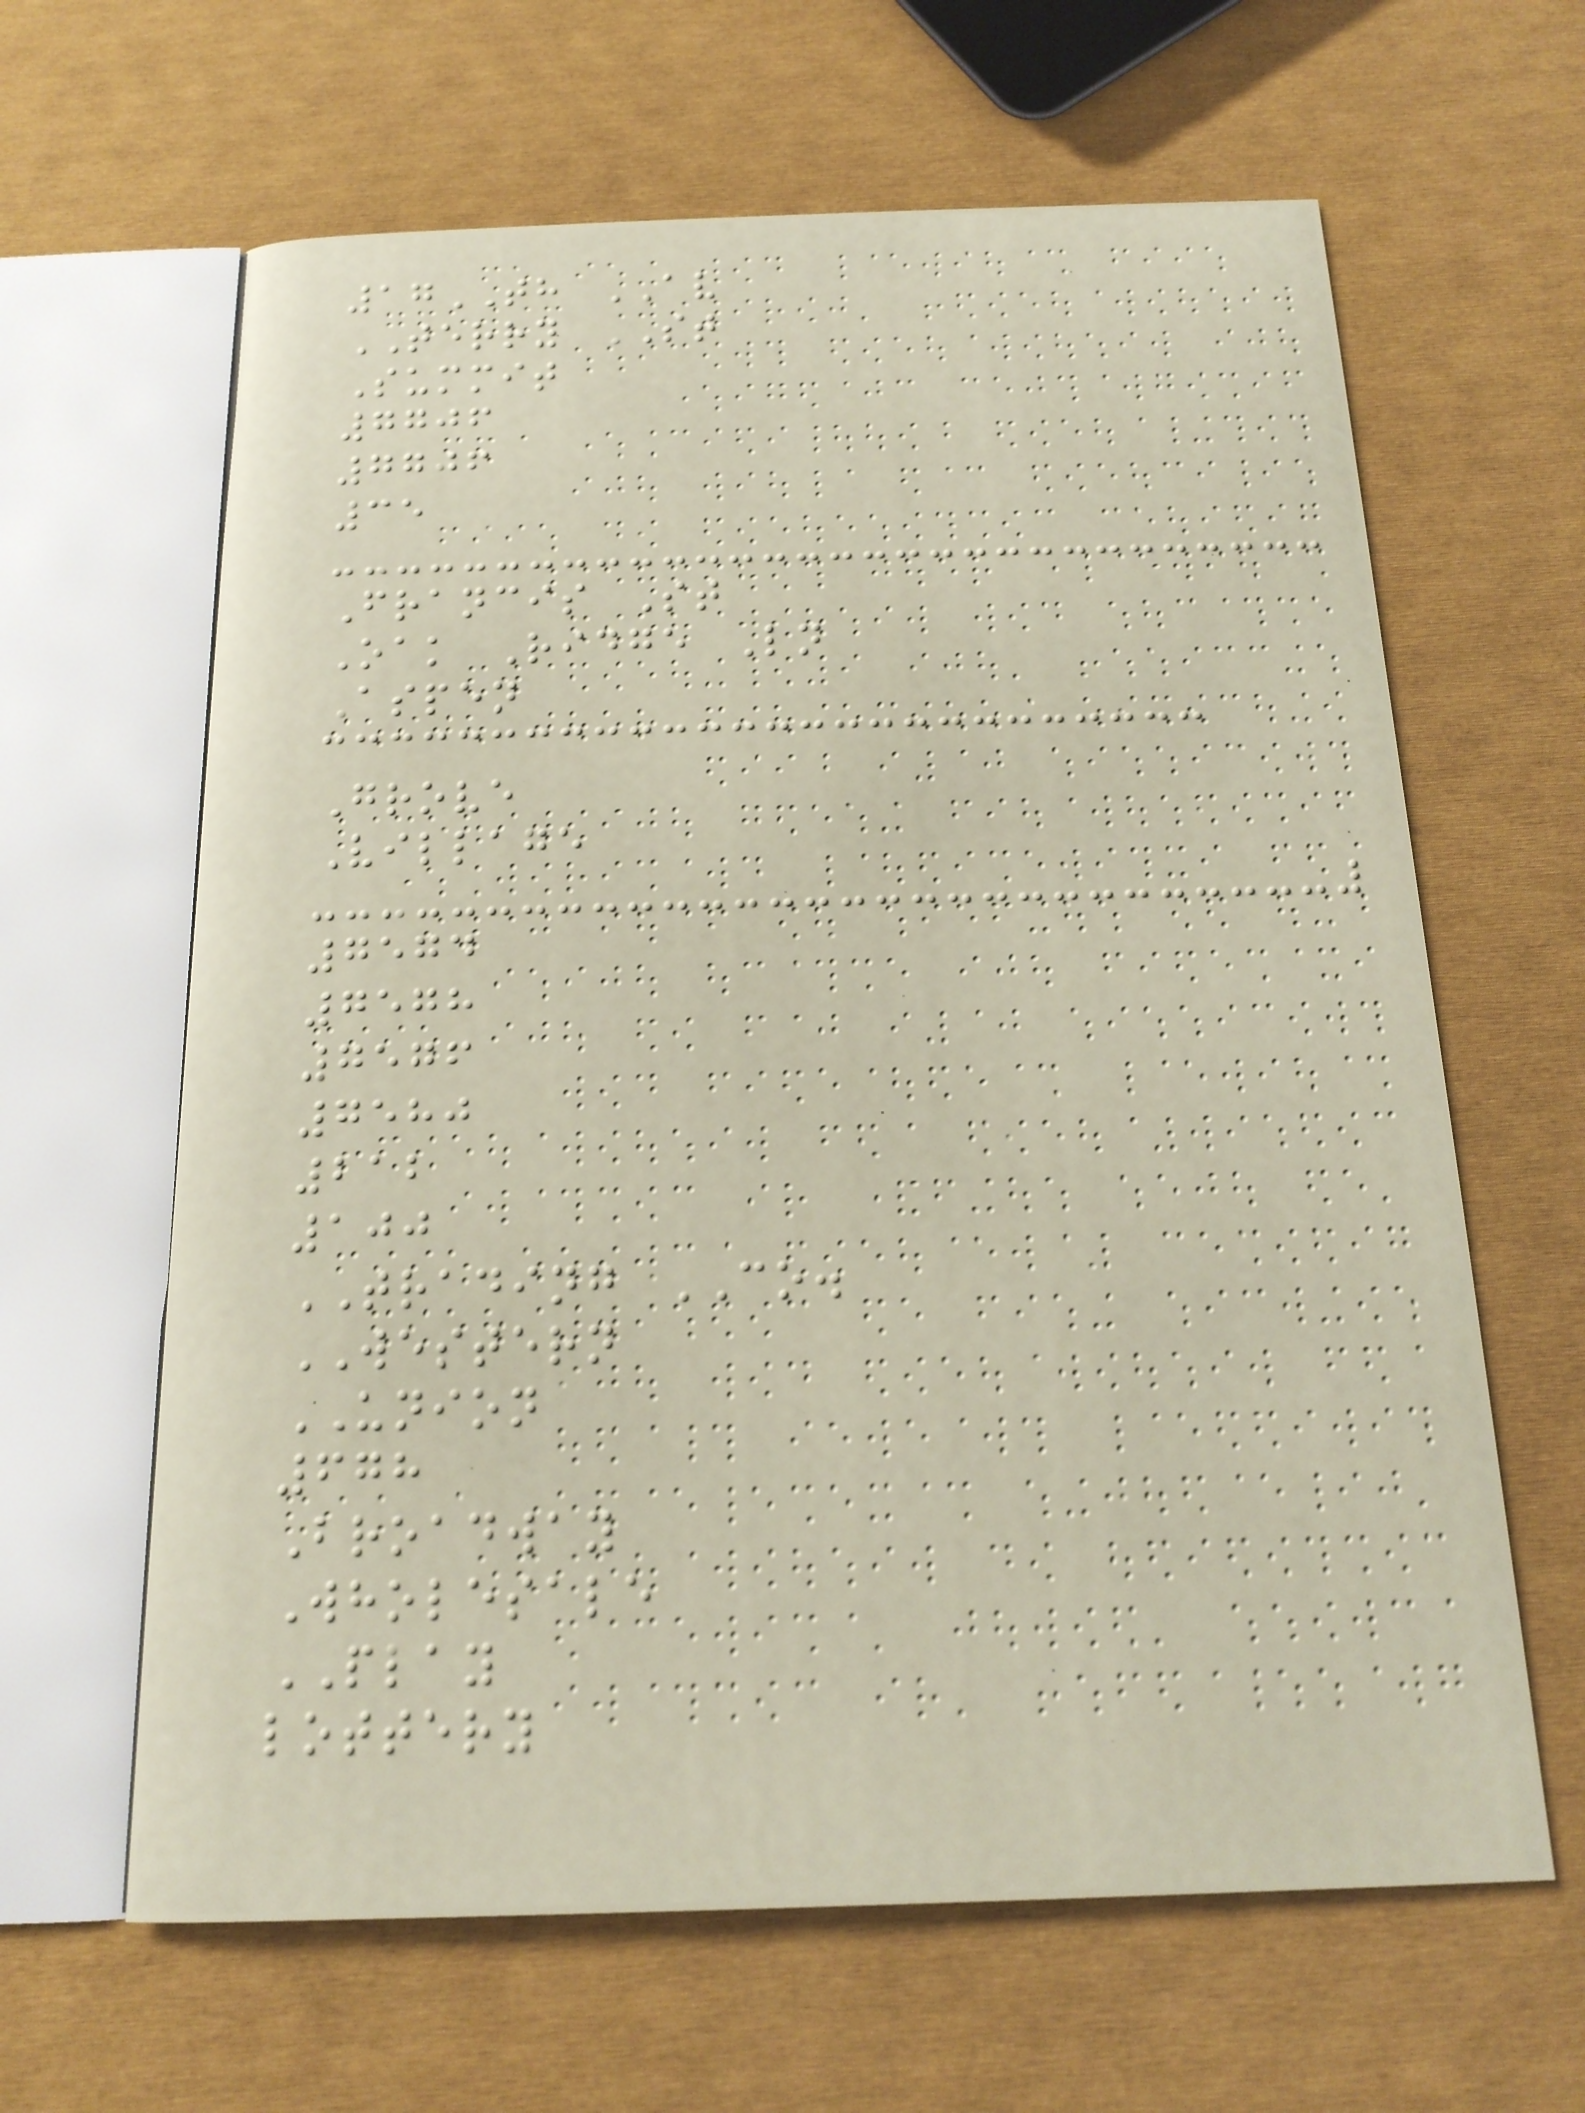17TH AV
TERRY ST
Summit
7706
7706
35
Francis St
Oak Ridge Ln
Aspen
Grove
Village
7574
7578
7576
7580
212
100
TRADING CO.
WESTERN
UNION
678
Broadway
Wholesale
PLAY
lottery
